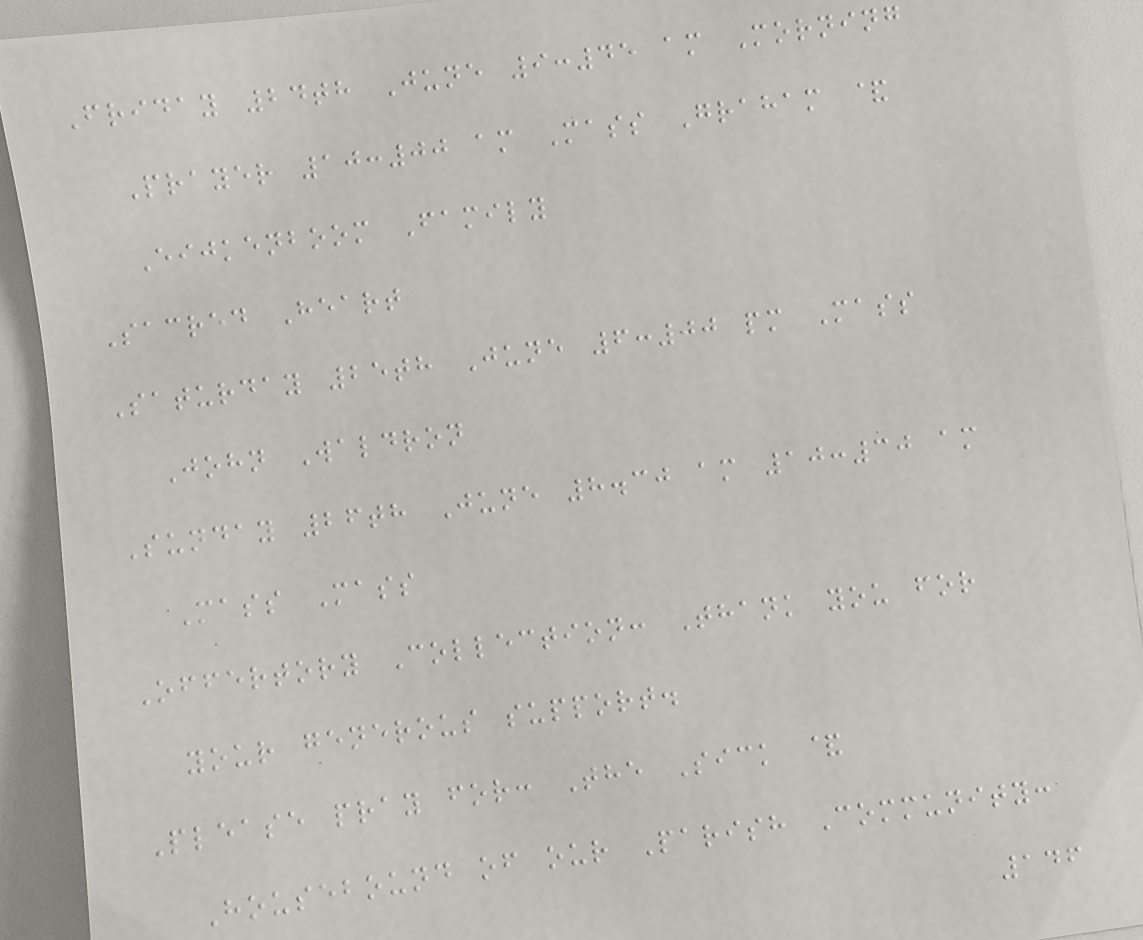Friday 24th June 9:45 am Morning
Prayer 10:00 am Mass Graham &
Eijkenboom Family
Sacred Heart
Saturday 25th June 6:00 pm Mass
John Waldron
Sunday 26th June 8.30 am 10:30 am
Mass Mass
Offertory Collection: Thank you for
your generous support.
Please pray for: The Sick &
Housebound of our Parish Community:
146
